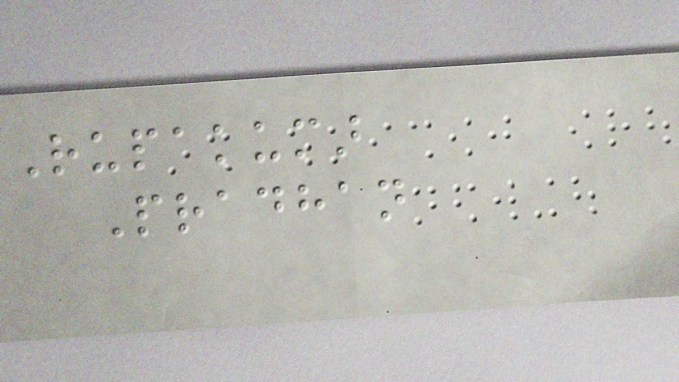Rupakumar
Pradhan
